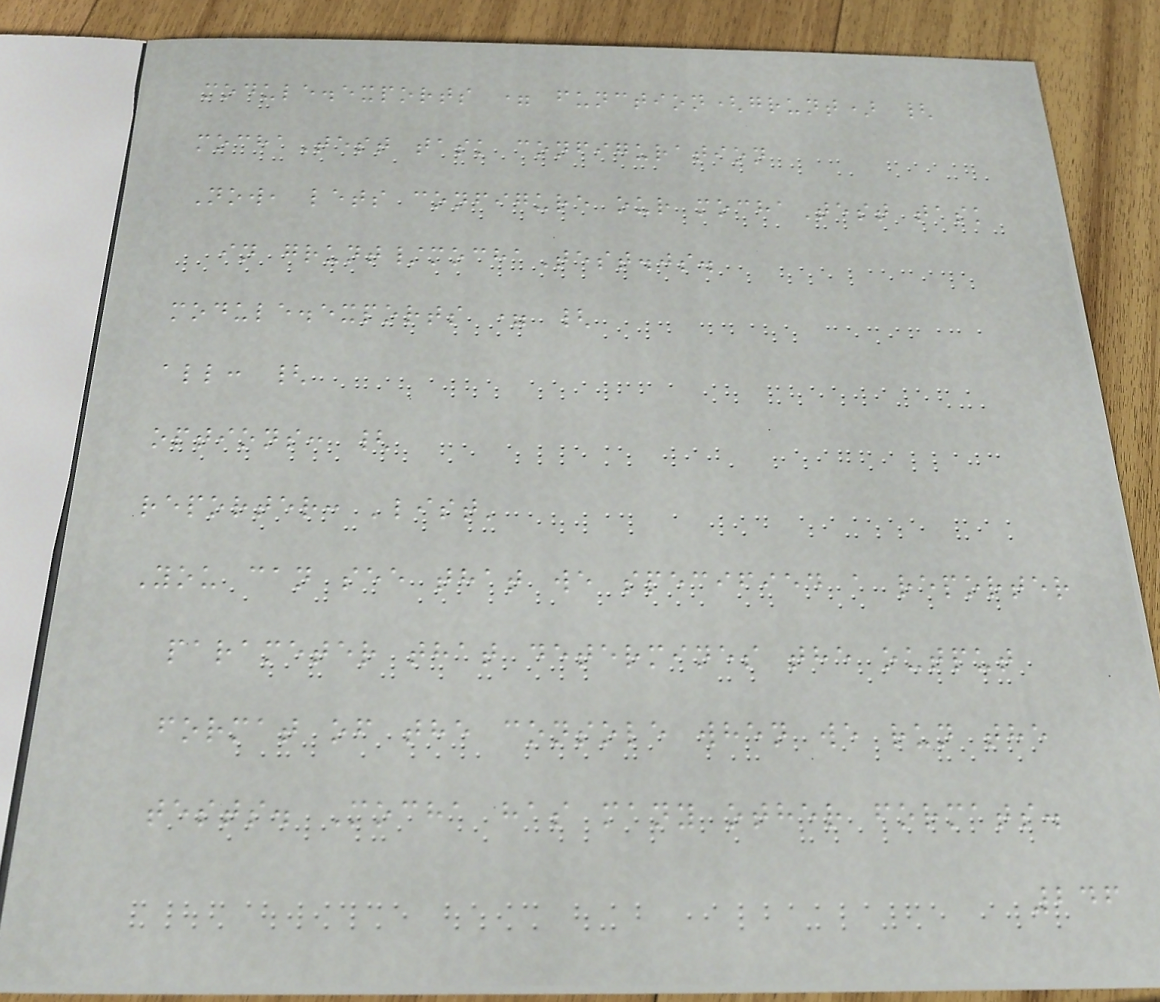module.exports = function(grunt) {
mochaTest task configuration
Now, lets configure our mochaTest task
in grunt/mochaTest.js.
module.exports = {
all: {
options: {
reporter: 'list'
You can see that we specified a reporter
parameter that determines the output
format of the console when we run the
tests. Mocha has many other formats.
246
